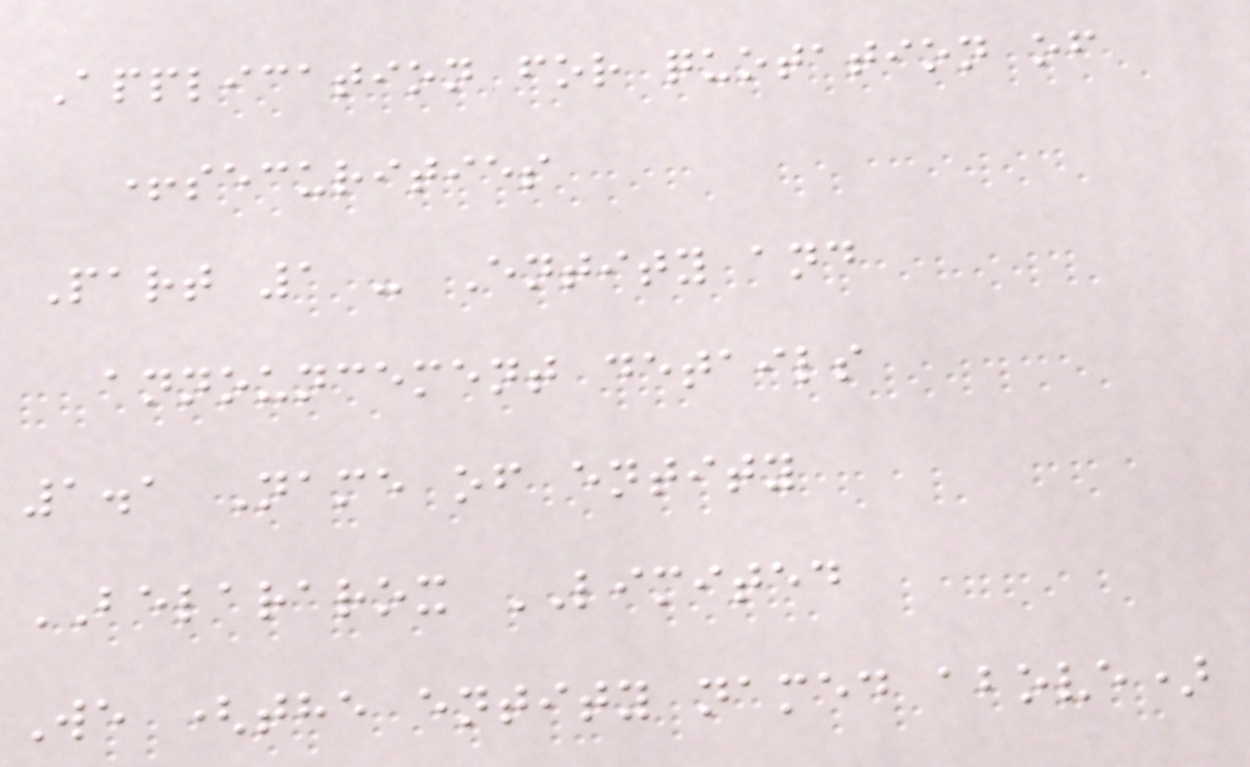Application for quotation of
+securities
Part 1 - Entity and
announcement details
1.1 Name of entity
BELARAROX LIMITED
We (the entity named above)
